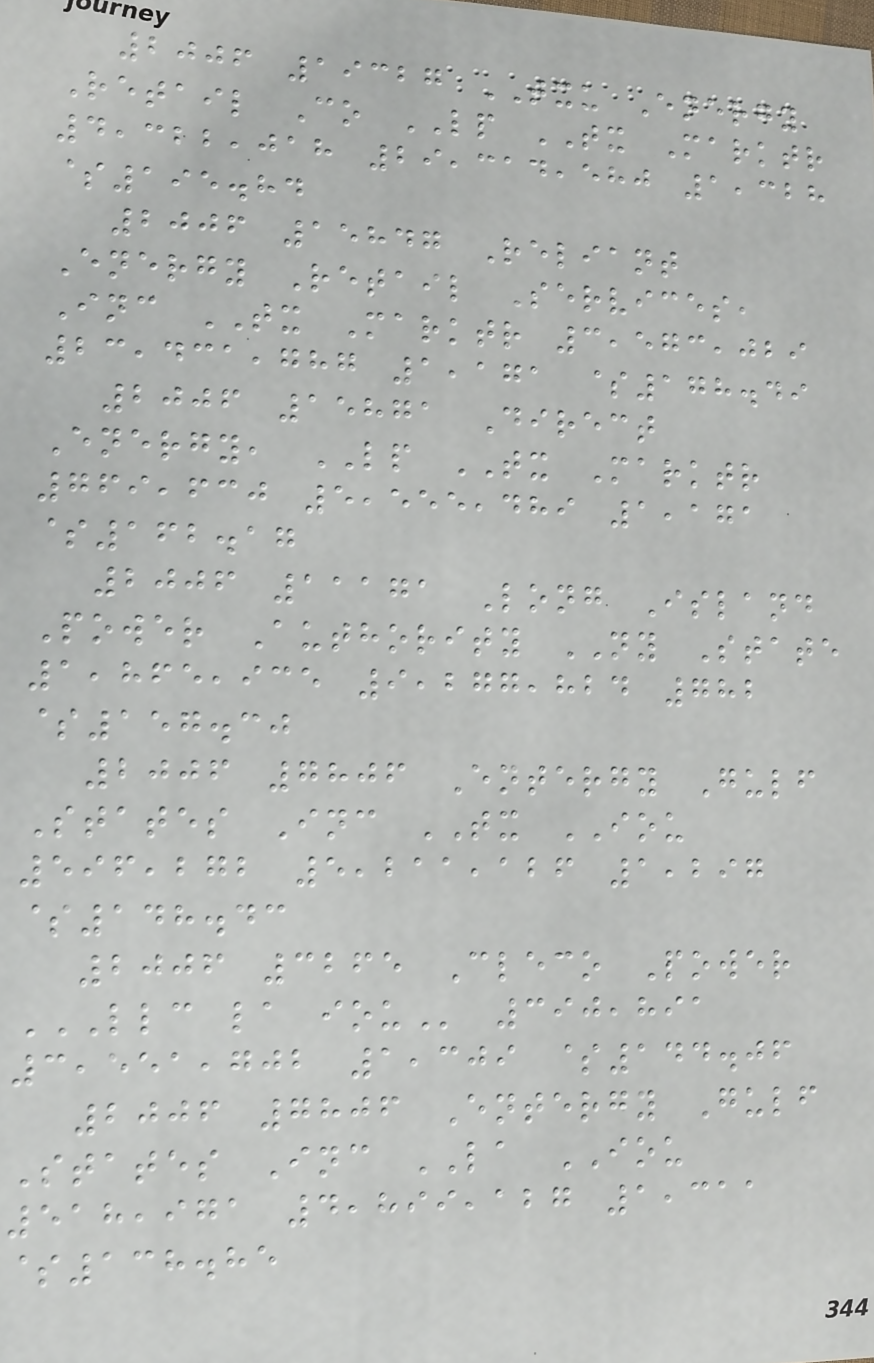2006 19327 TXU Energy
Retail Co LP TX Marktr
4,322,018 29,314,580 1,328
$195.84
2006 15847 Reliant
Energy Retail Services,
Inc TX Marktr 3,573,029
23,431,787 1,171 $178.49
2006 15871 Direct
Energy, LP TX Marktr
769,630 5,555,489 1,171
$162.17
2006 11171 Long Island
Power Authority NY State
1,865,935 9,277,824 782
$157.30
2006 7806 Entergy Gulf
States Inc TX IOU
596,272 5,211,126 1,297
$148.43
2006 3265 Cleco Power
LLC LA IOU 390,891
3,551,702 1,309 $144.06
2006 7806 Entergy Gulf
States Inc LA IOU
518,971 4,899,127 1,311
$138.85
